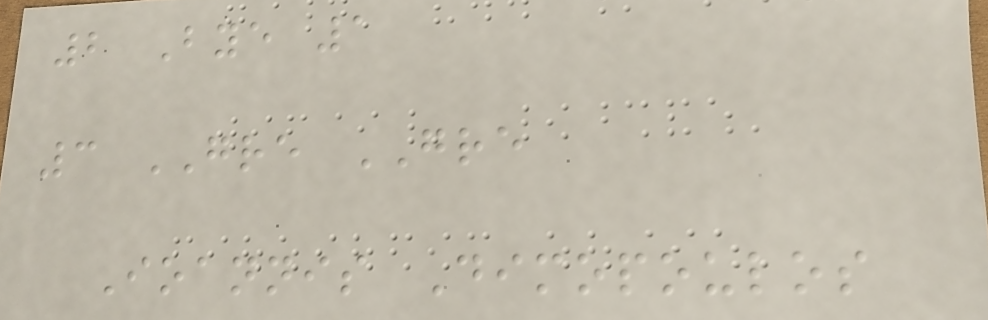2 Bye 1
3 GRE GRE
Ioannis Dimopoulos
